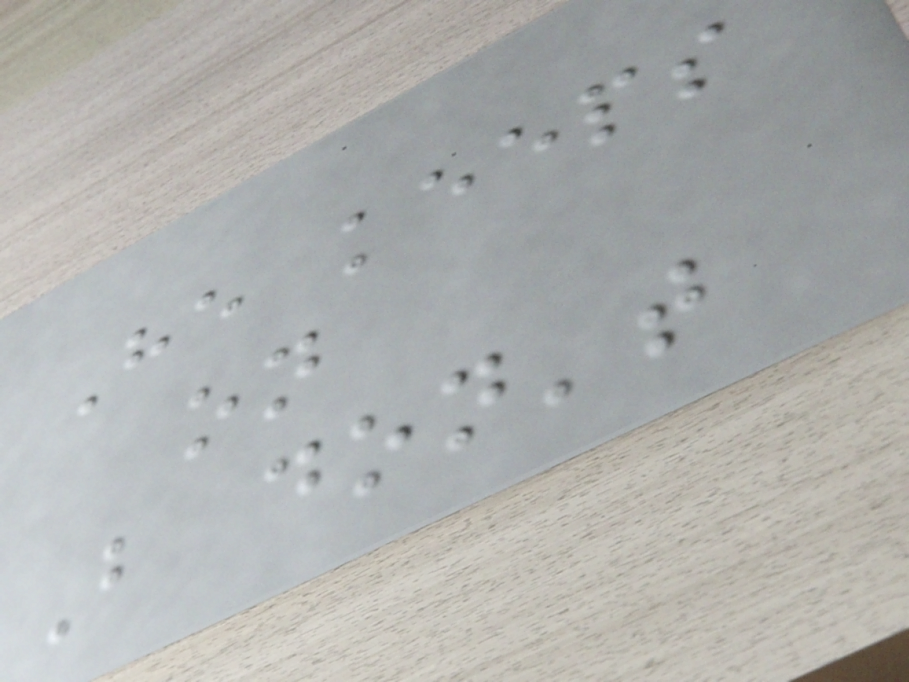He keeps
on
But don't
